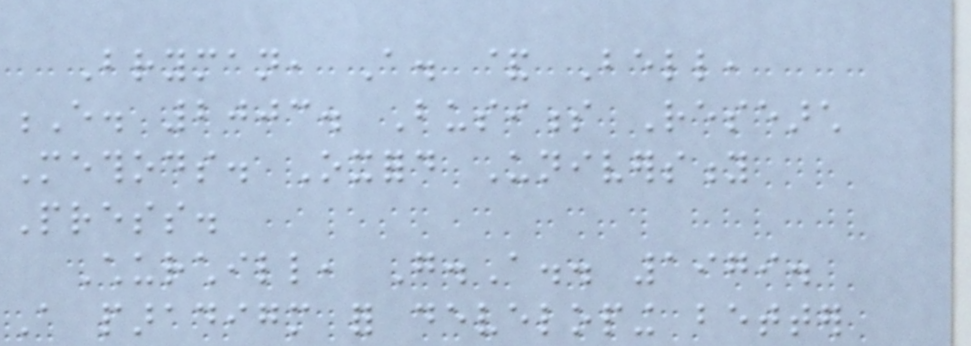Bryman, A. & Bell,
E. 2003. Business Research
Methods. Oxford University
Press.
Churchill, G.A.. 1979.
A paradigm for developing better
